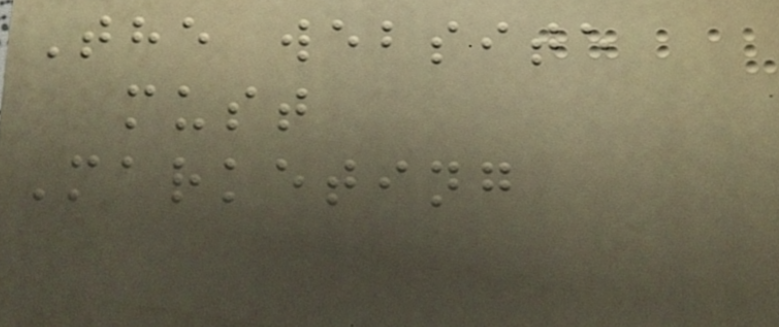The website
must
Marketing
